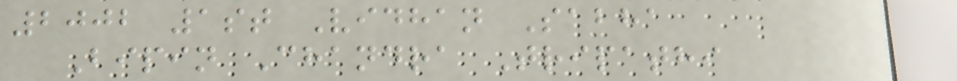2002 1st Vidhan Sabha
Bipin Chandra Tripathi
